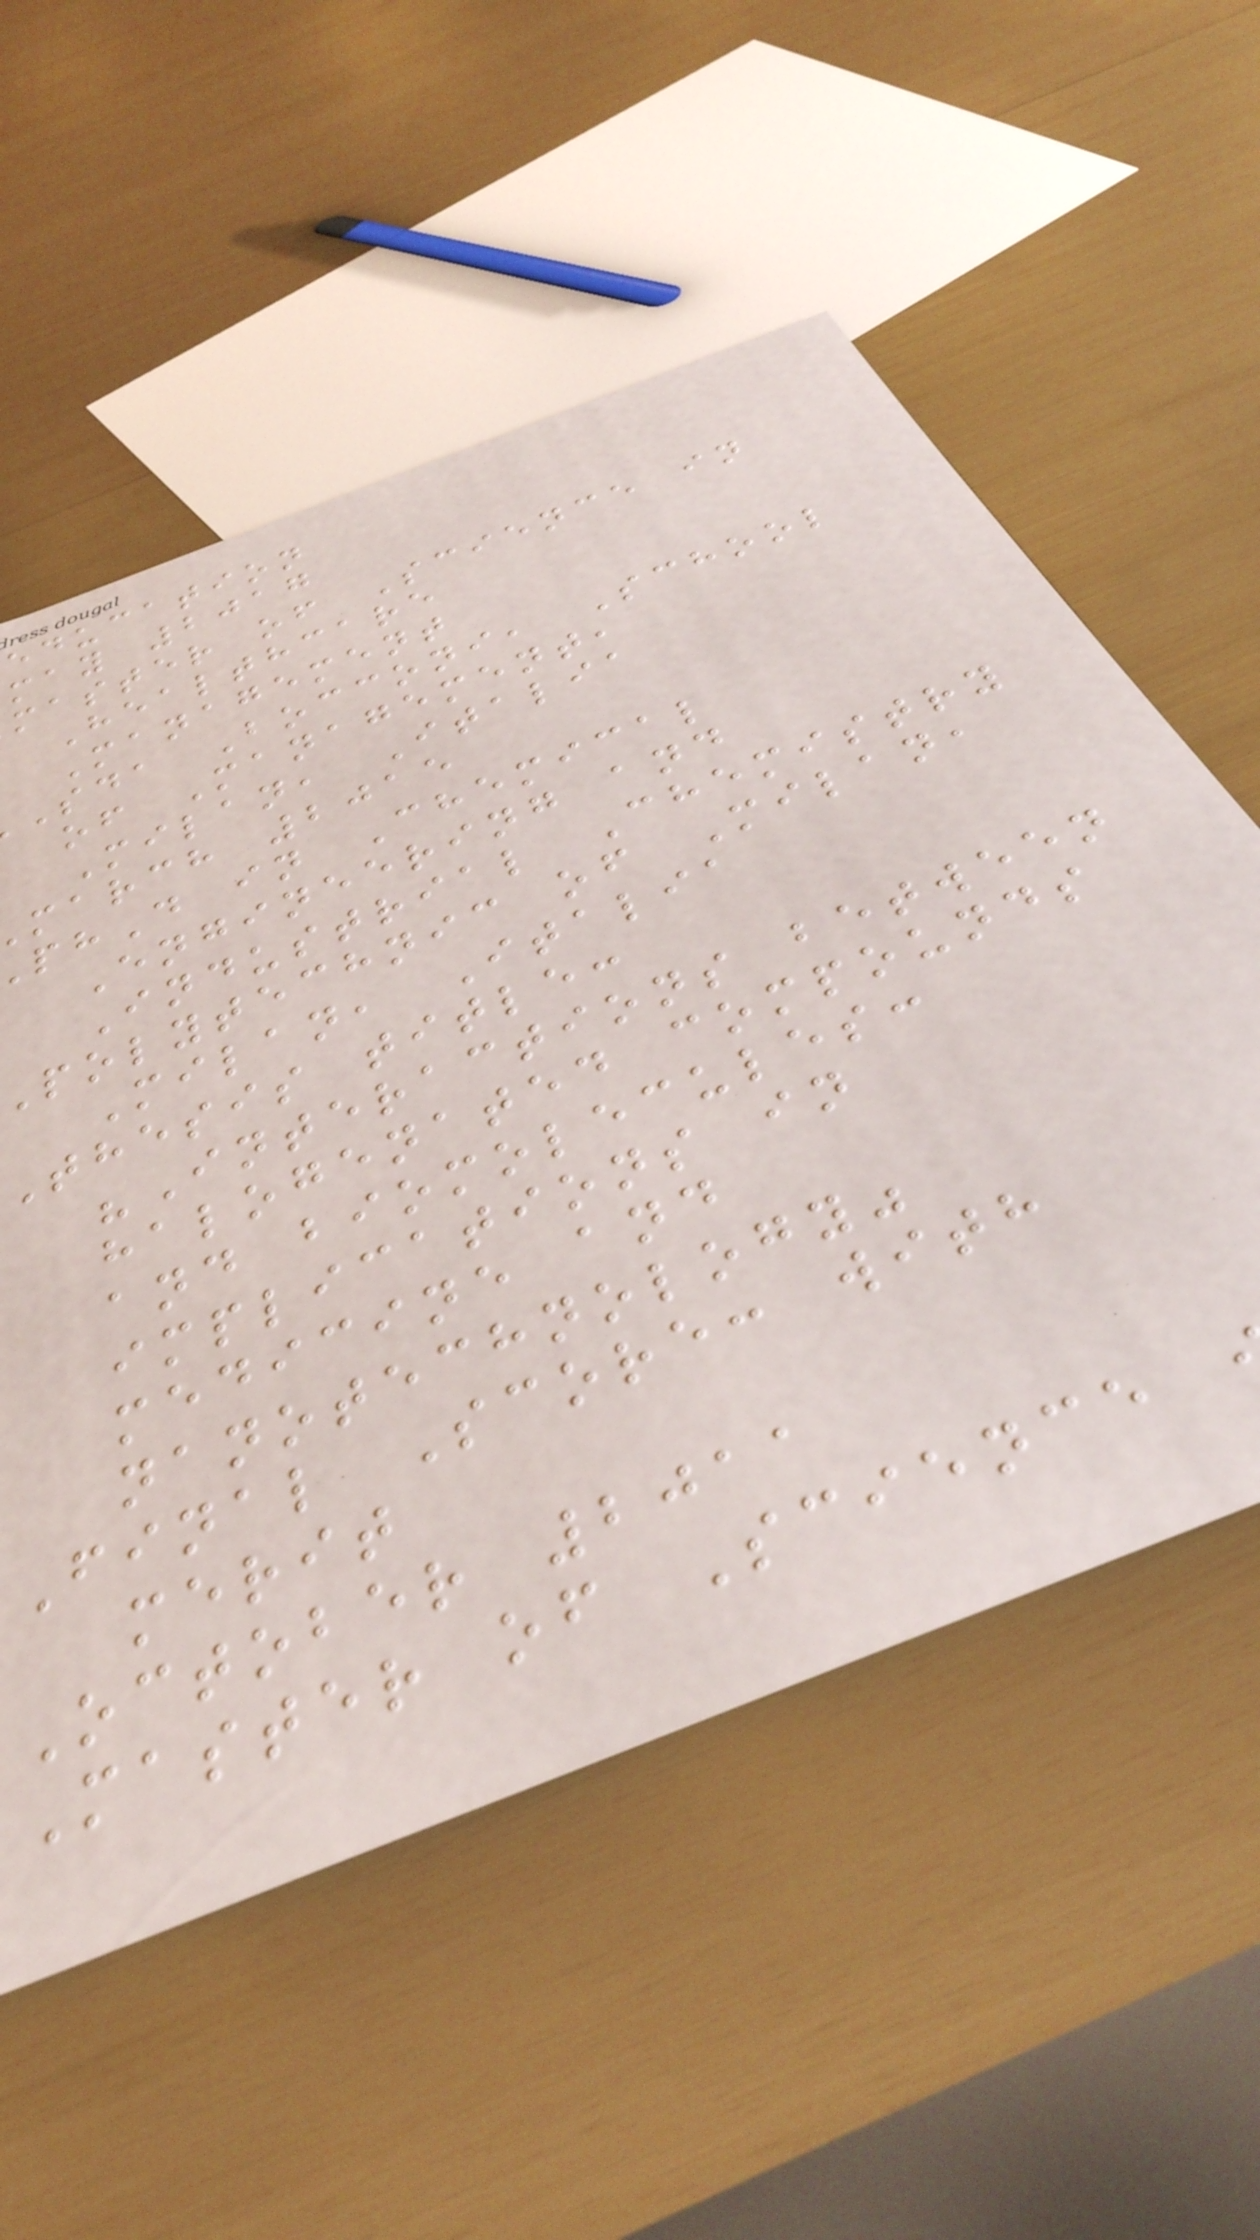education
may 2017
master of Science in
Healthcare
Management
sda Bocconi, School
of Management,
Milan, Italia
march 2015
hD in Chemical
Engineering and
Industrial Chemistry
polytechnic of Milan,
Milan, Italia
Thesis title:
"Interactions between
halogenated compounds
and biomolecules:
implications in
medicine and
nanotechnology"
Final Score: with
merit
October 2011
Master of Science
